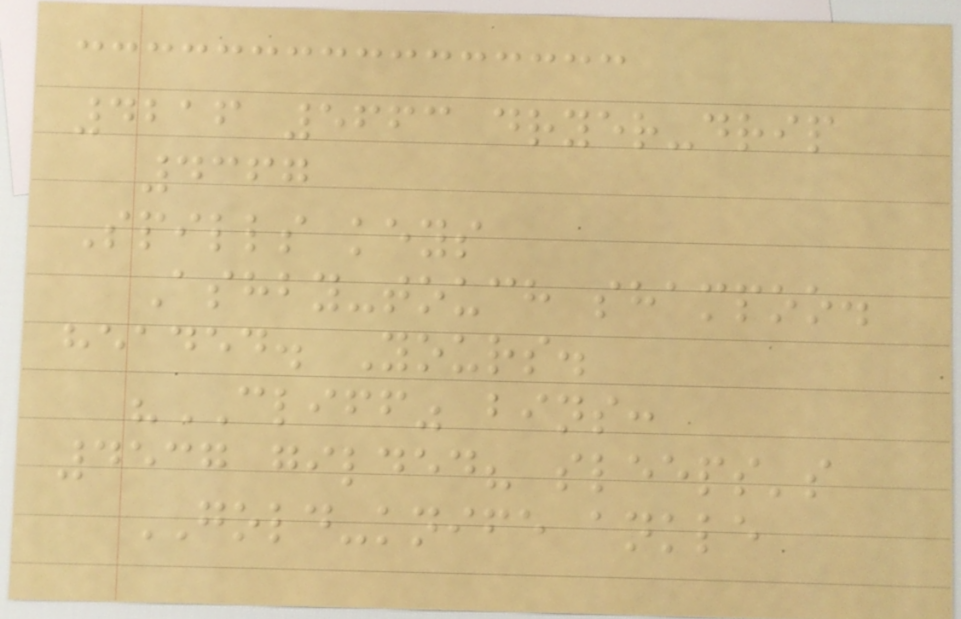4216 5663 dryer-drip
4367
Spills keys
Ashby-touch shampoo.
headed. Yours.
"CLIFF" bins:
4537 gilded? sleeps's
GOLD-knife ankle
